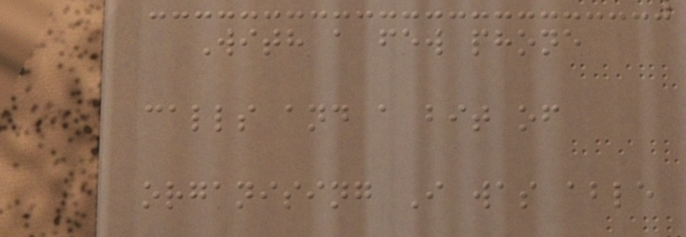With a few phone
calls and a bit of
organising I was able
